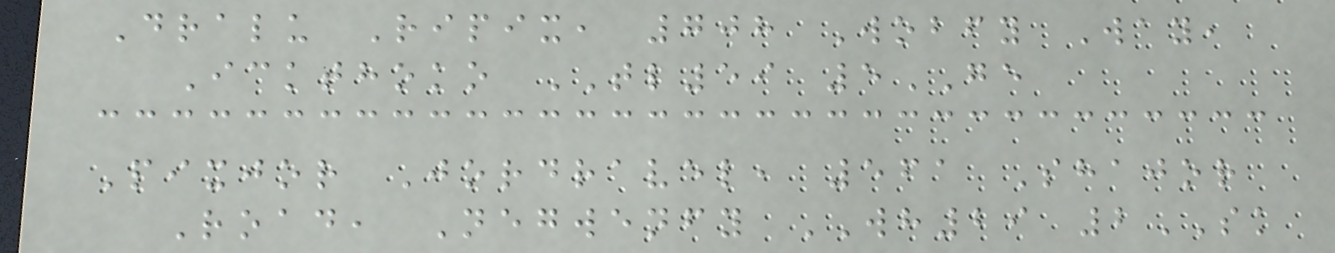Dralu Ripix, 708 Wobfy Way,
Ickthoko TL59 5GE
Pixjor Jordravel, 561 Shajor
Road, Negwenfy WH29 2SK
